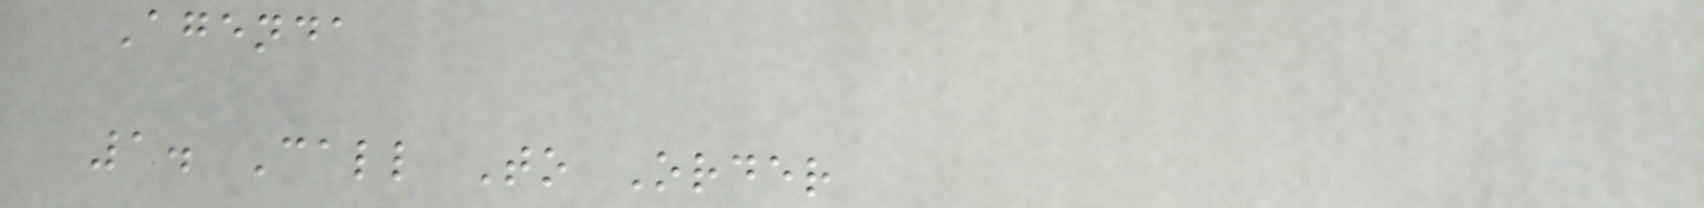Agenda
1. Call To Order
